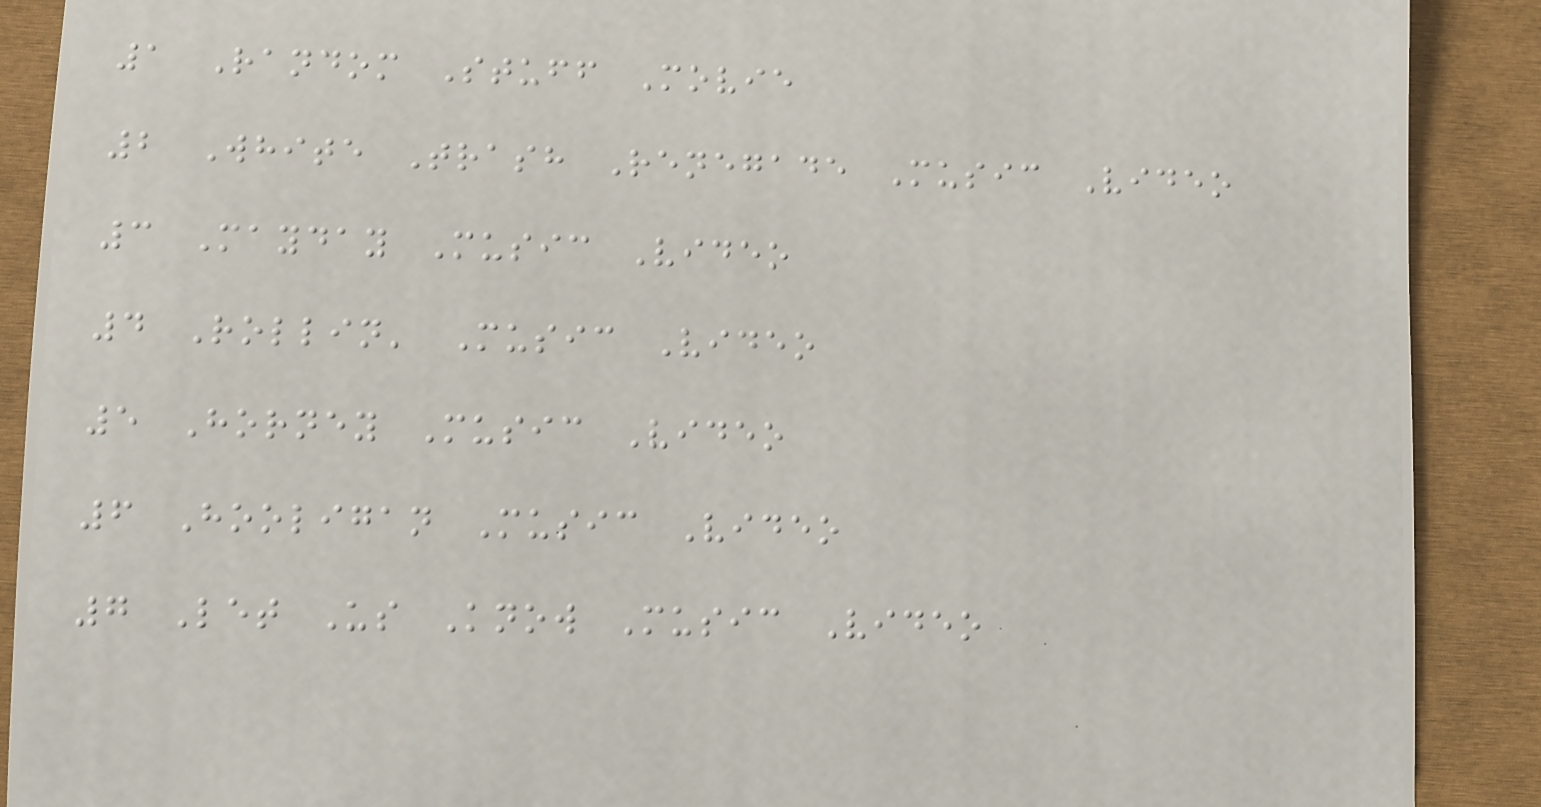1 Random Stuff Movie
2 White Trash Renegade Music Video
3 Mayday Music Video
4 Rollin' Music Video
5 Horney Music Video
6 Hooligan Music Video
7 Let Us Know Music Video
